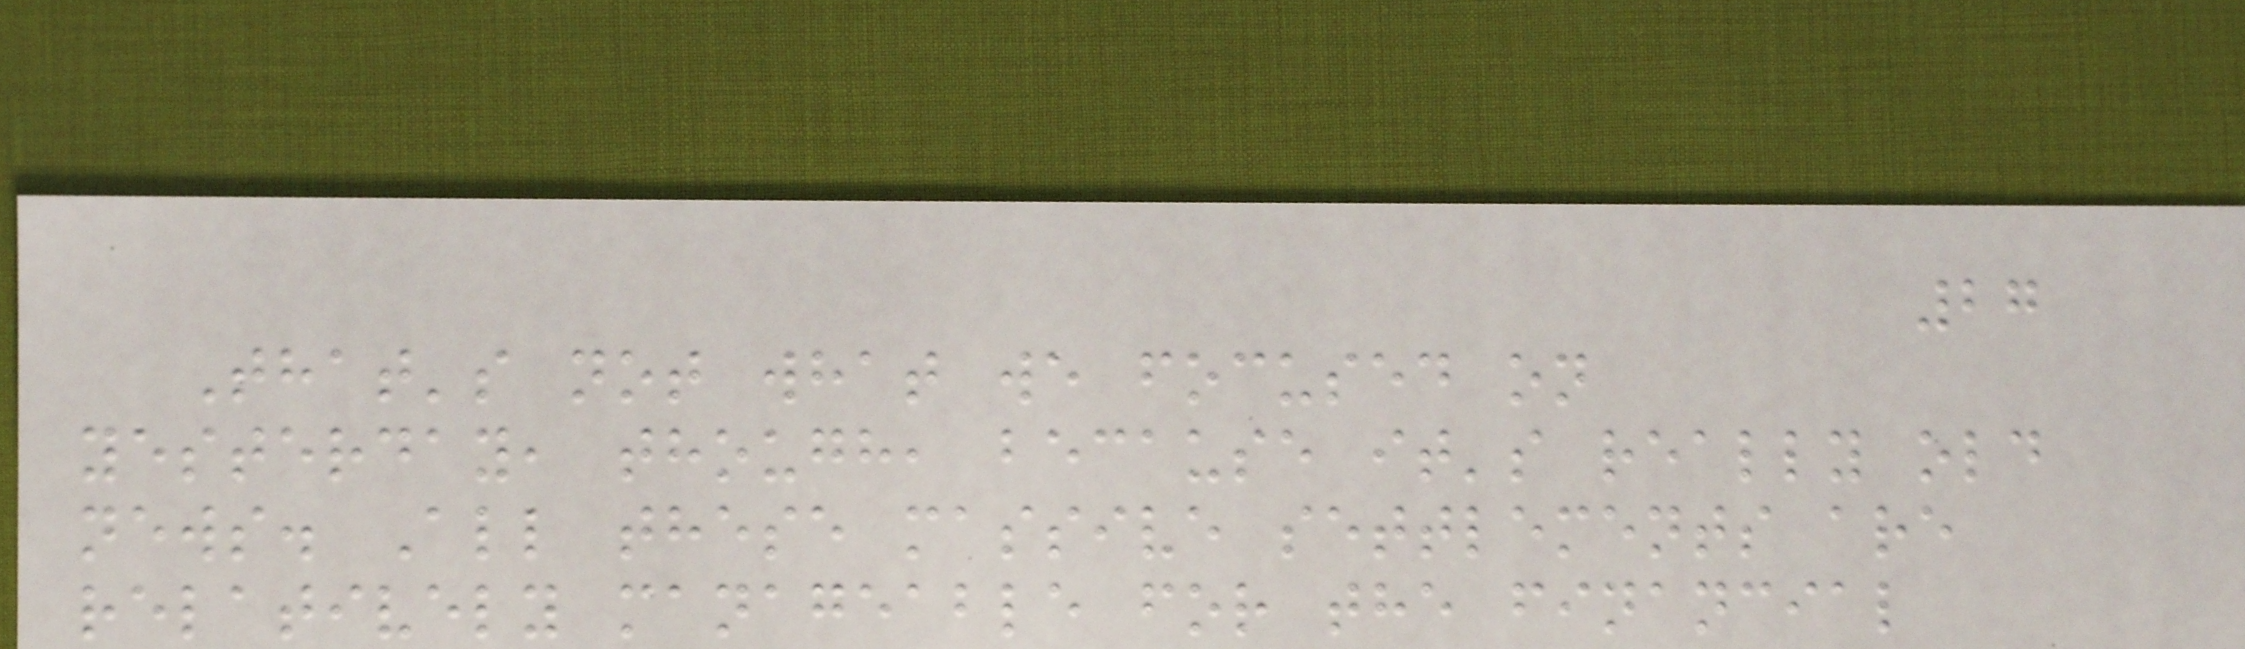27
That's not what we focused on
yesterday, though, because it's really old
news. All these massive settlements are
relatively manageable for the financial
